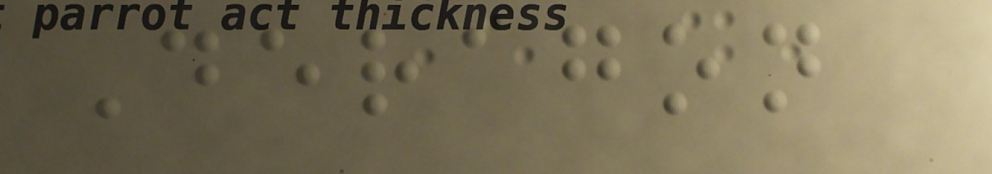Deragon
